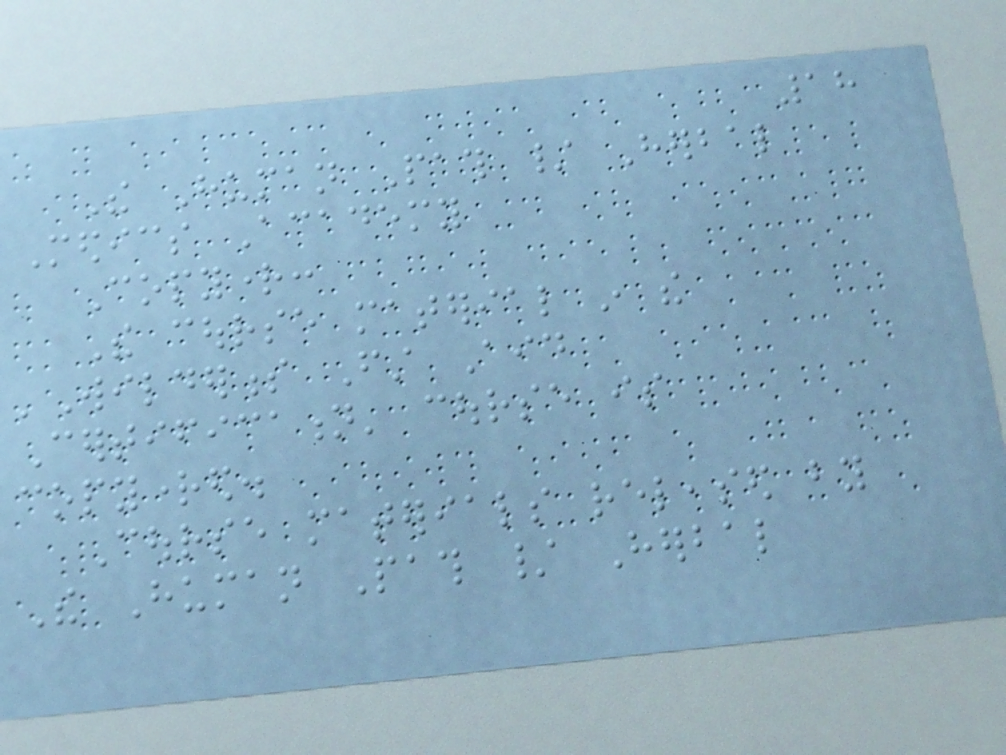18
The Human Path / Herbal
Medics Academy
Copyright:
The course material in the
'Wilderness First Aid
Certification' course is
copyrighted.
Course materials released by
The Human Path / Herbal
